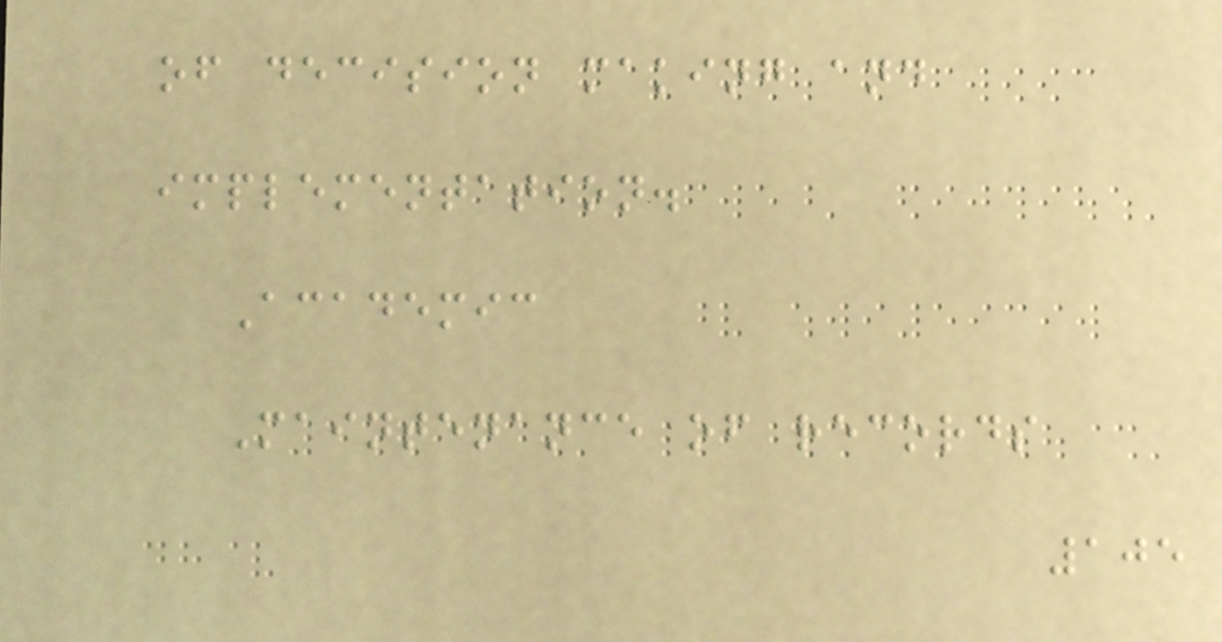of decision making and
implementation.
Academic
Maintenance of records
105
